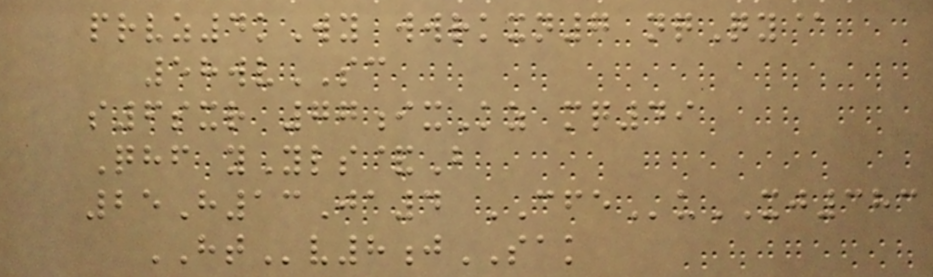prvz4kWy wwrkxn7 nqQy@
58wvSC
s6sxr 77ixKz mq49
Qhf yYls&B
25H13Ja4 CFEuXJ383
HTv8jSAK
